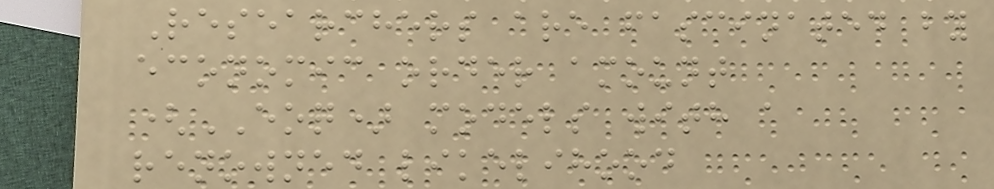Researchers are fascinated by
economic order amount
(EOQ) models with a
renowned likelihood
